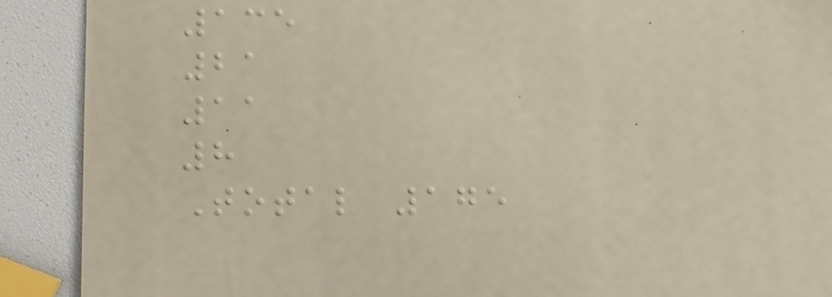135
21
11
8
Total 175
